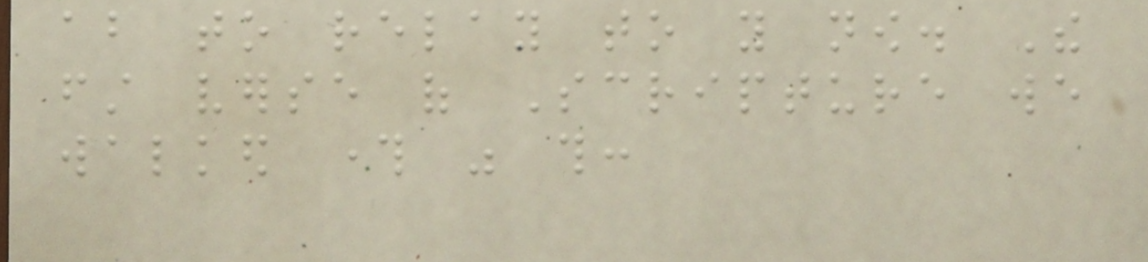about to relay to you now. The
first verse of Scripture we
walked through was this:
